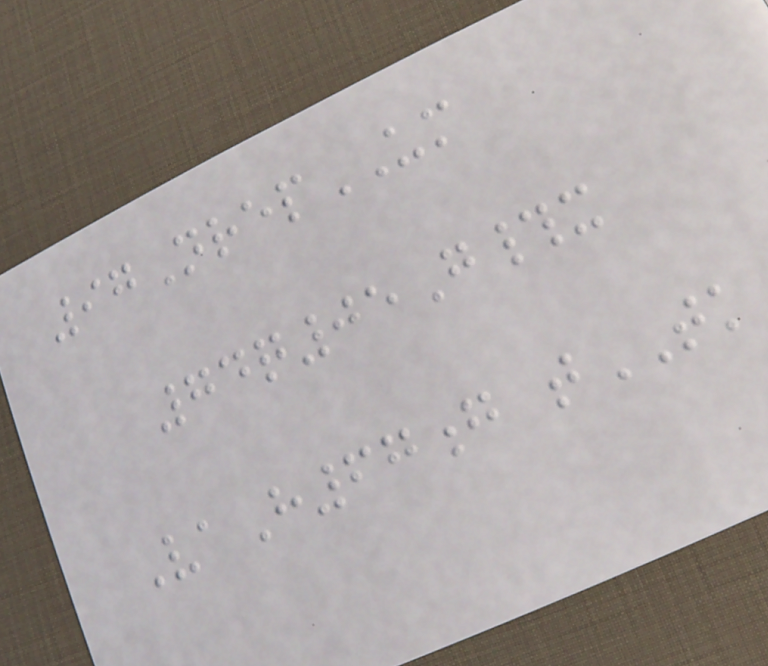97NrepUM
74q05G#x
VaH67g tTK
